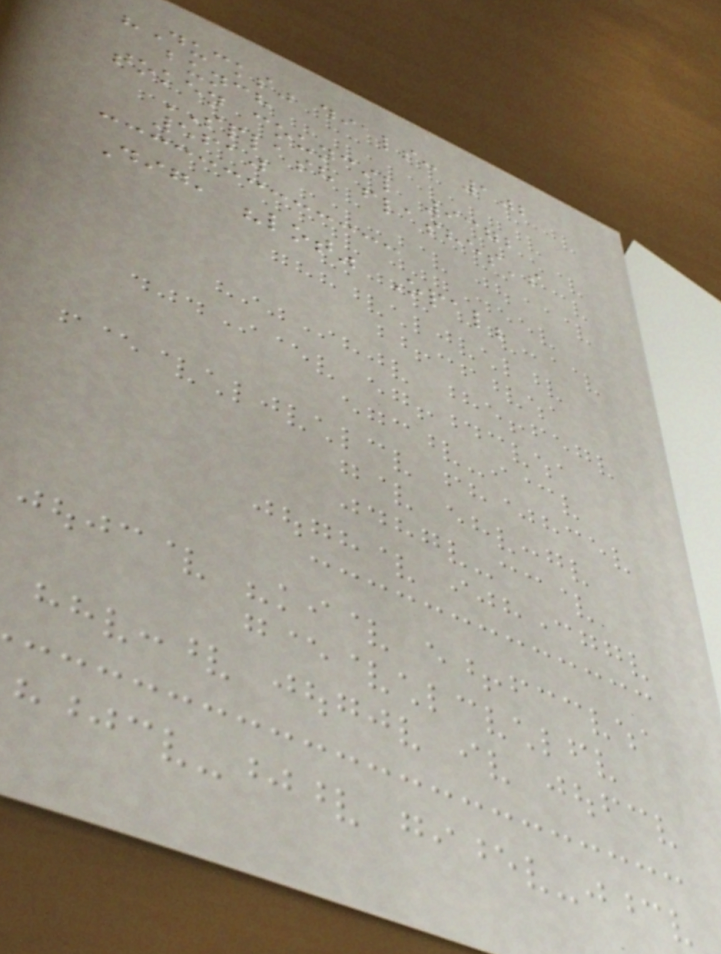"Ducks" dials: 102
bunch
token council 9372
SPLASH flashes's
5610
Dig, "lot" Opal;
